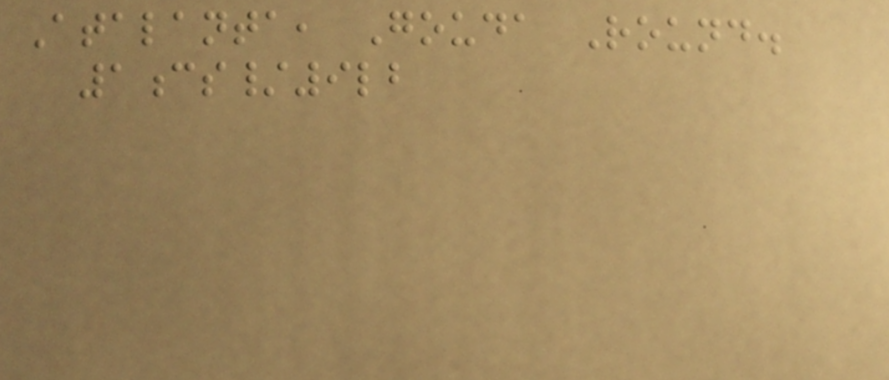Atalanta, Gouda Round.
1cs/9lb
